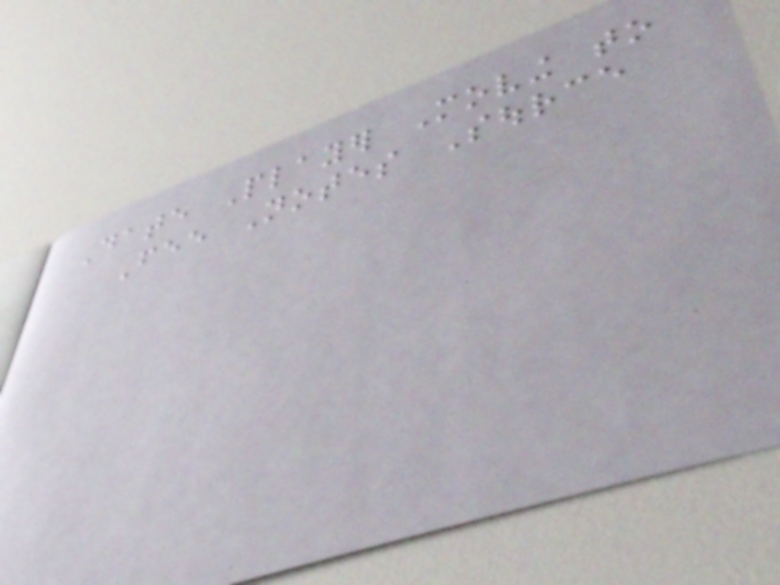Date Player Moving to
Fee Notes Source
